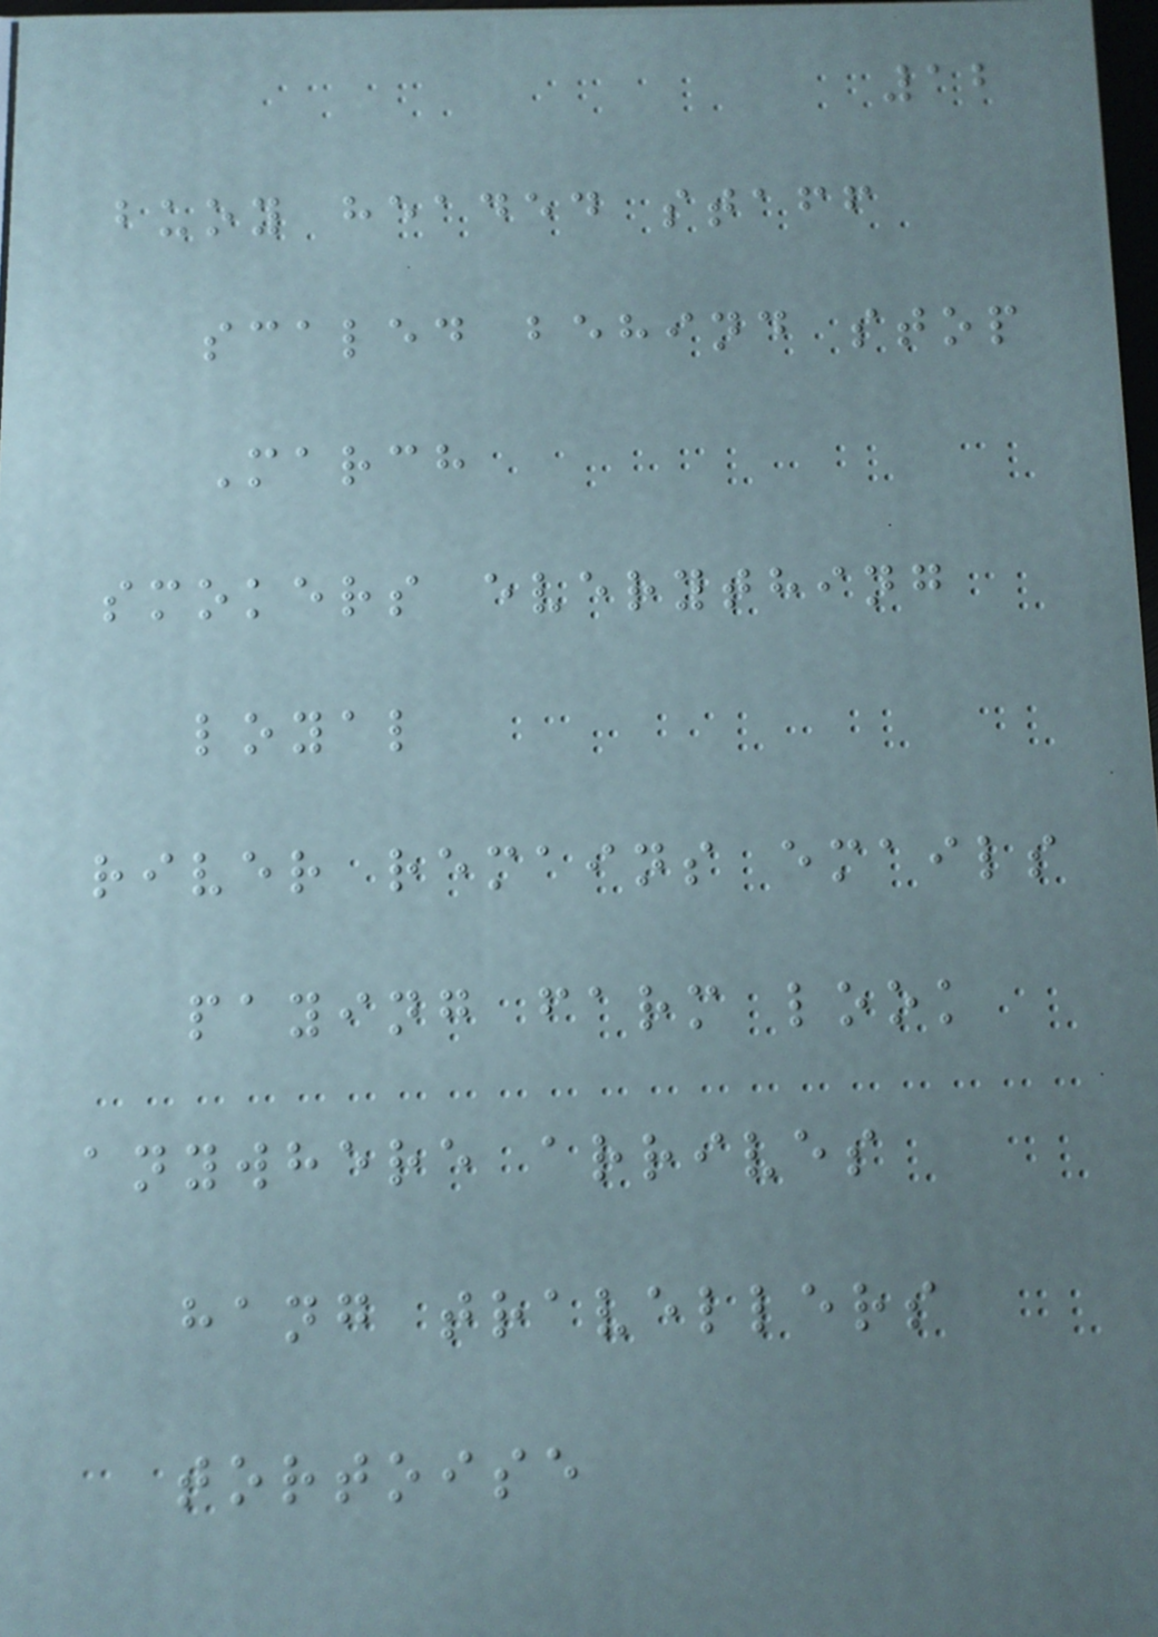12
buoy headed staff
scaled behind stop
March
smokers everything
loyal
river remains emails
paying farm look
anywhere arrives
hang travellers
tortoise
